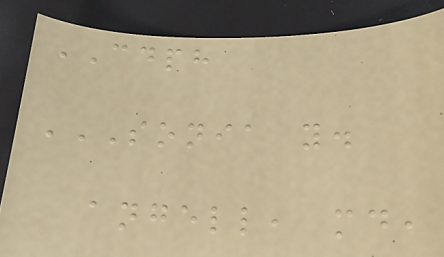CDPH
SONIA Y.
ANGELL, MD,
